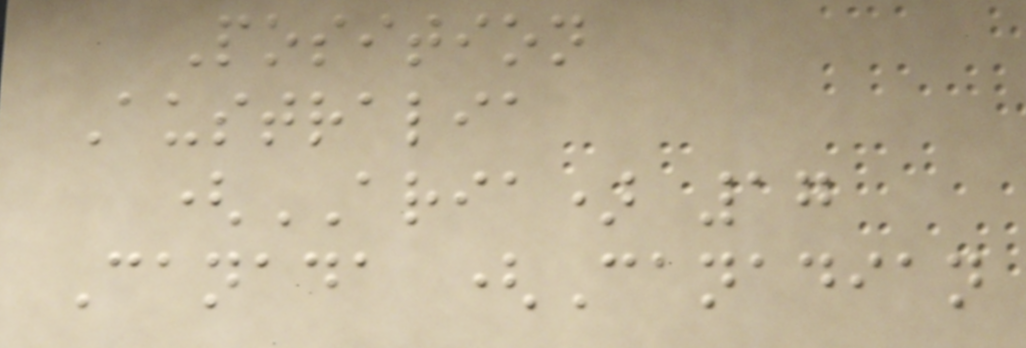Position
Australia
(ARIA) 17
Canada (Canadian
